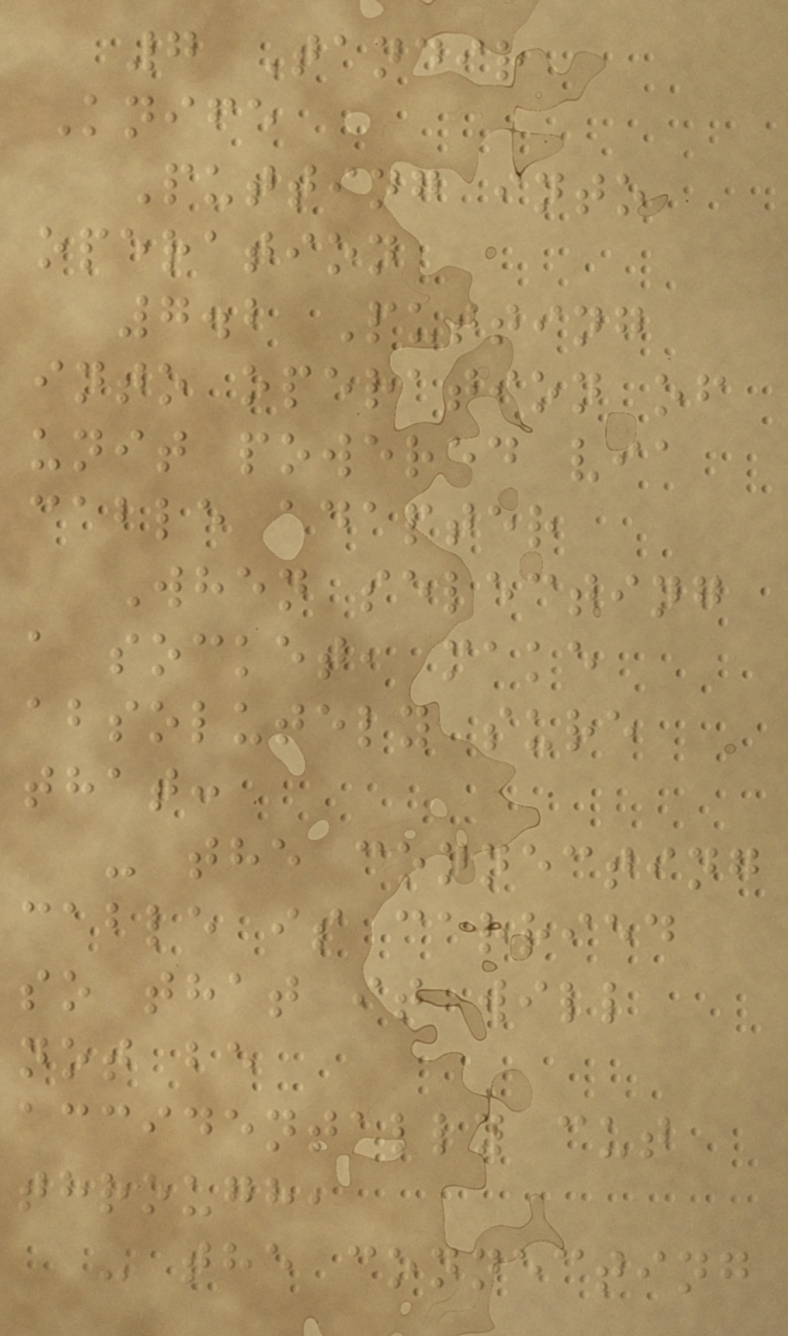7 Tandir
Knife
Putting into
operation
7.2 Putting
into operation of
unit powered via
cable adapter
When selecting
a socket, make
absolutely sure
that:
- the connecting
cable is carried
so that it will
not be
accidentally cut
through,
- the connecting
